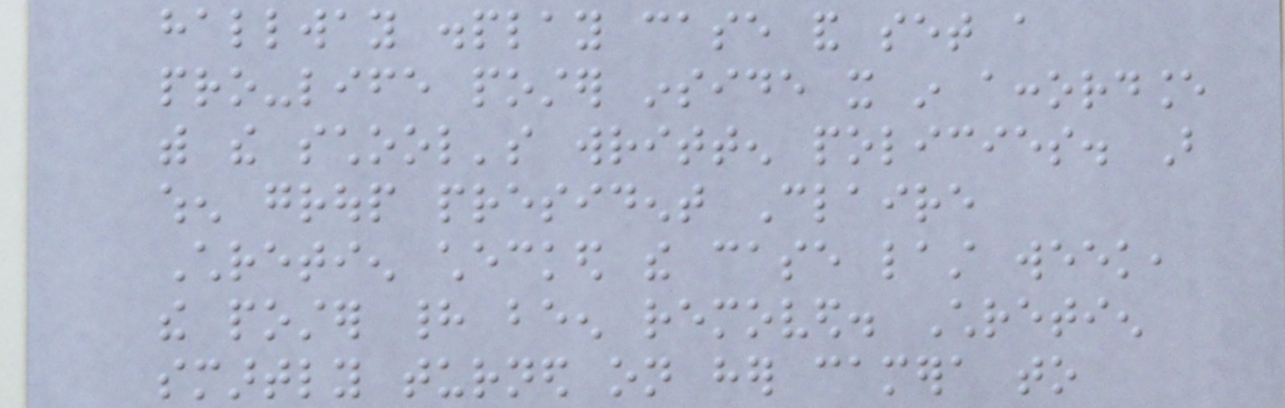hallway display case and set a
pro-life poster inside it in accordance
with the school's written policies. But
when group president Claire
Chretien checked the case last week,
the poster had been removed. Chretien
smartly turned on her camera to
